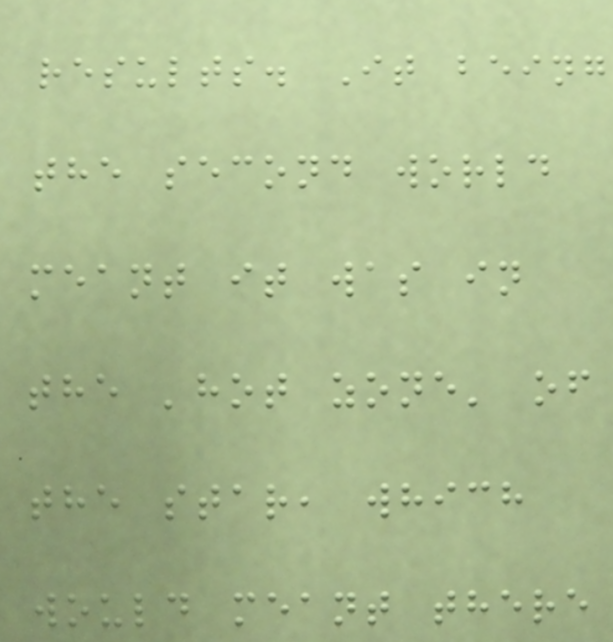results. It being
the second world
meant it was in
the 'hot zone' of
the star, which
would meant there
